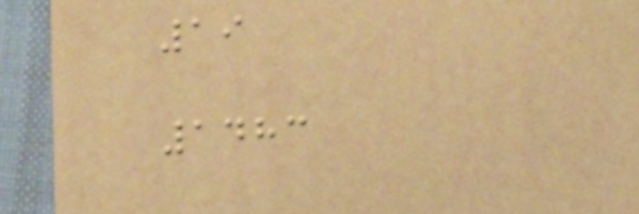19
1483
